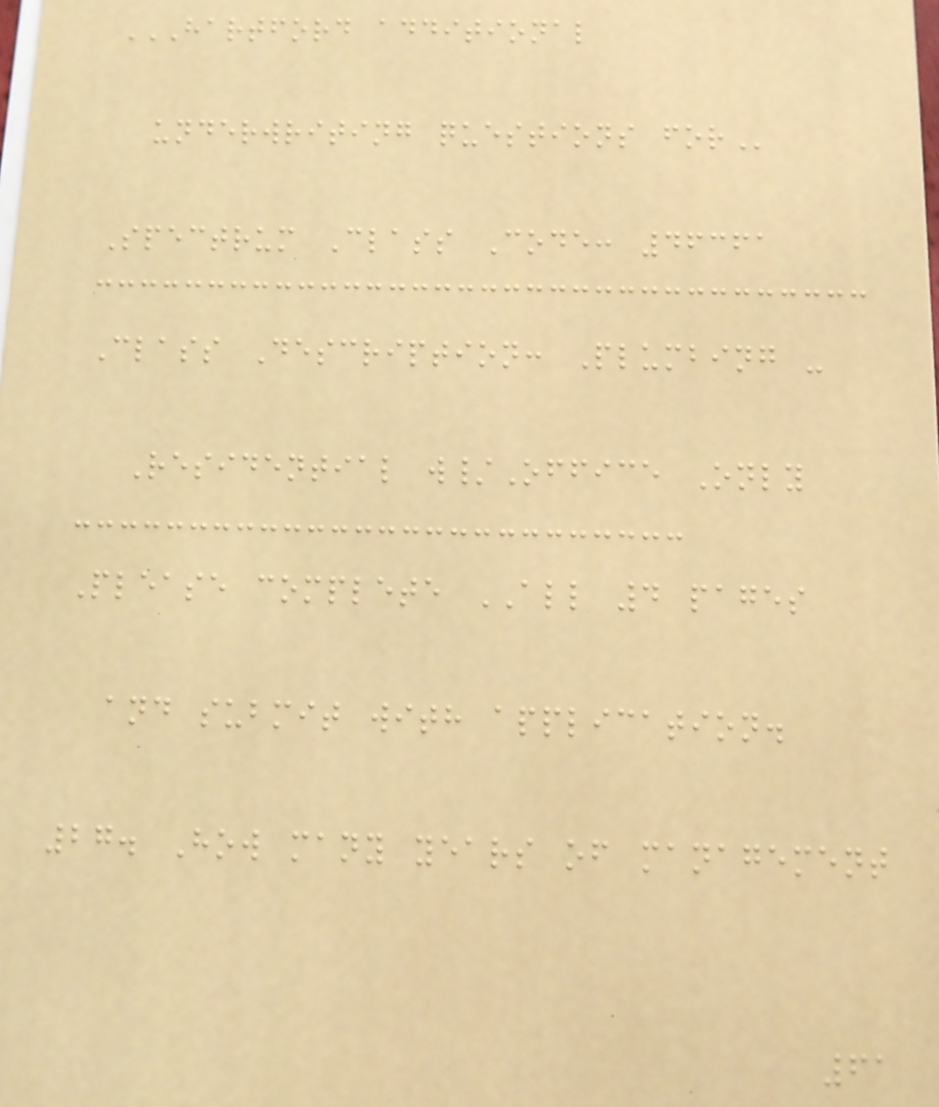HARTFORD ADDITIONAL
UNDERWRITING QUESTIONS FOR
Spectrum Class Code: 46361
Class Description: Plumbing -
Residential w/Office Only
Please complete ALL 4 pages
and submit with application.
27. How many years of management
61
